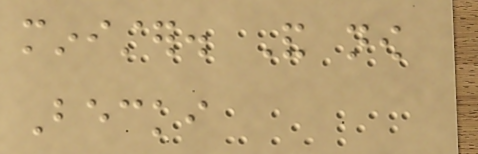minister. And now
Becki
